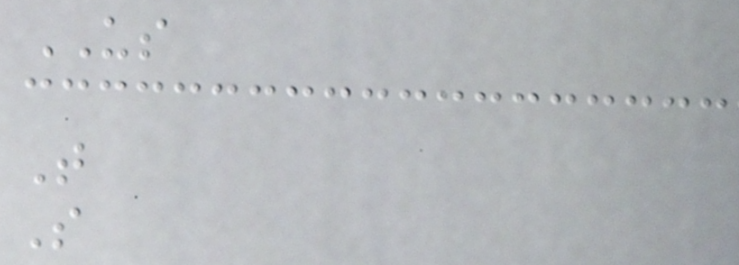US
T
S
